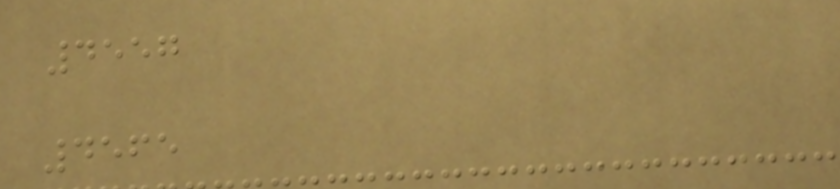4557
4565
